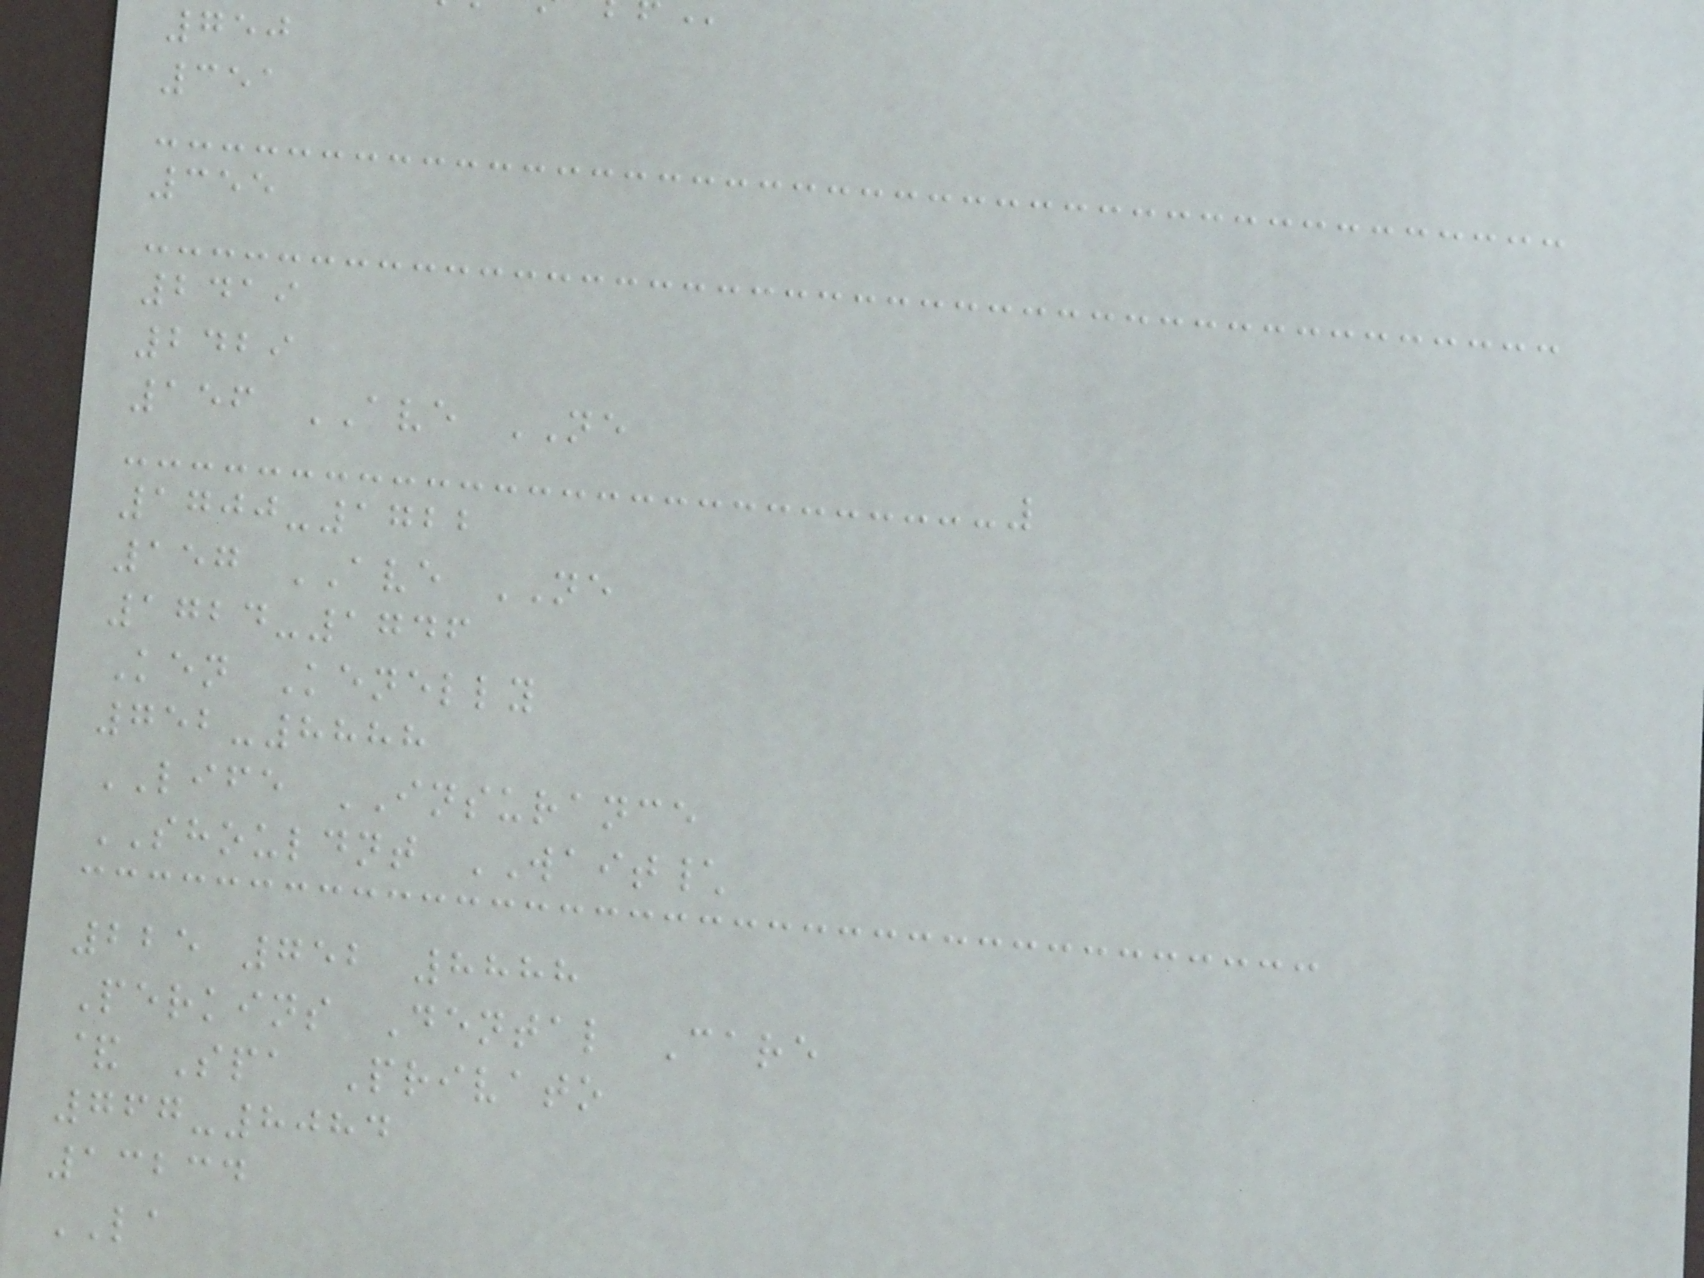750
351
355
2419
2429
156 AVE NE
1700-1722
157 AVE NE
1724-1746
Ken Kenelly
752-8888
LIFE INSURANCE
SHOULDNT WAIT\
225 752 8888
Perkins Dental Care
& Spa Privato
767-8084
13234
LA
